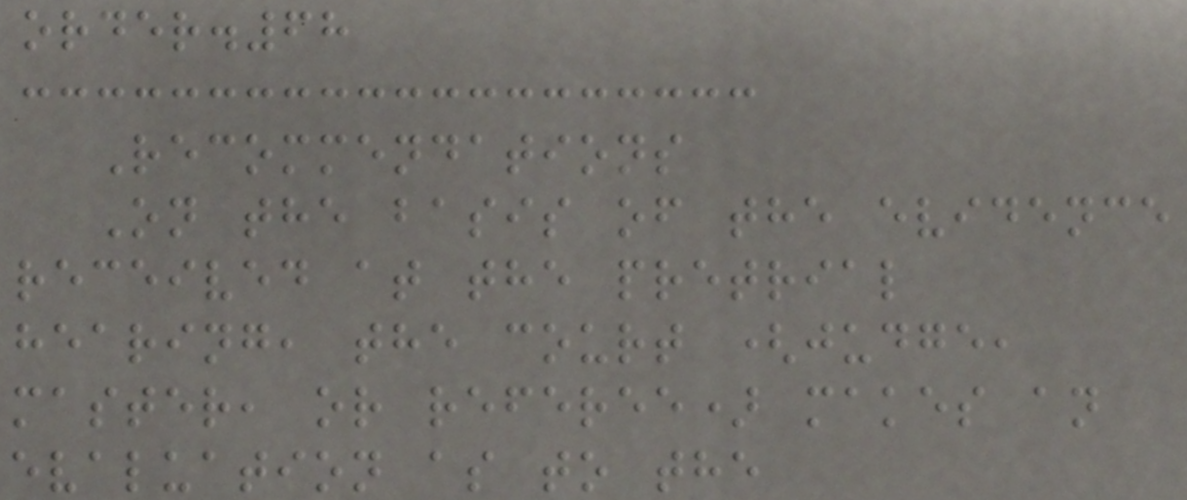order.68
Recommendations
On the basis of the evidence
received at the pretrial
hearing, the court (judge,
master, or referee) makes an
evaluation as to the
